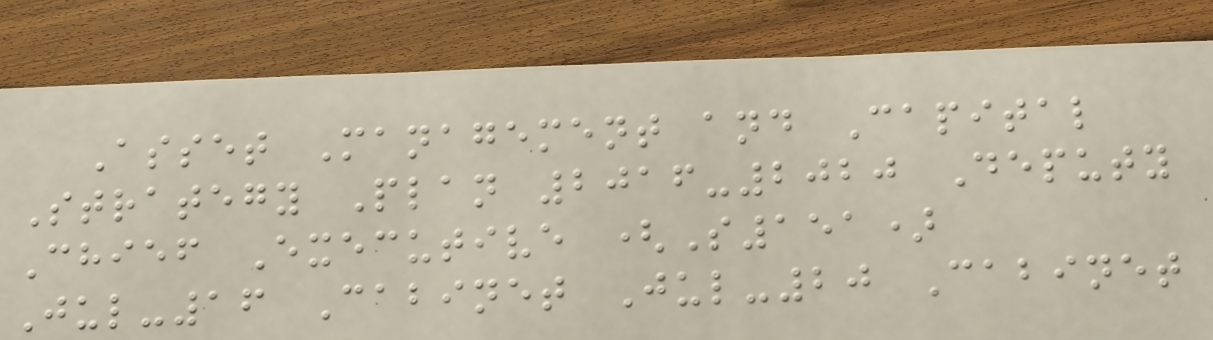Asset Management and Capital
Strategy Plan 2016-2020 Deputy
Chief Executive (S151)
Jul-16 Cabinet Jul-20 Cabinet
